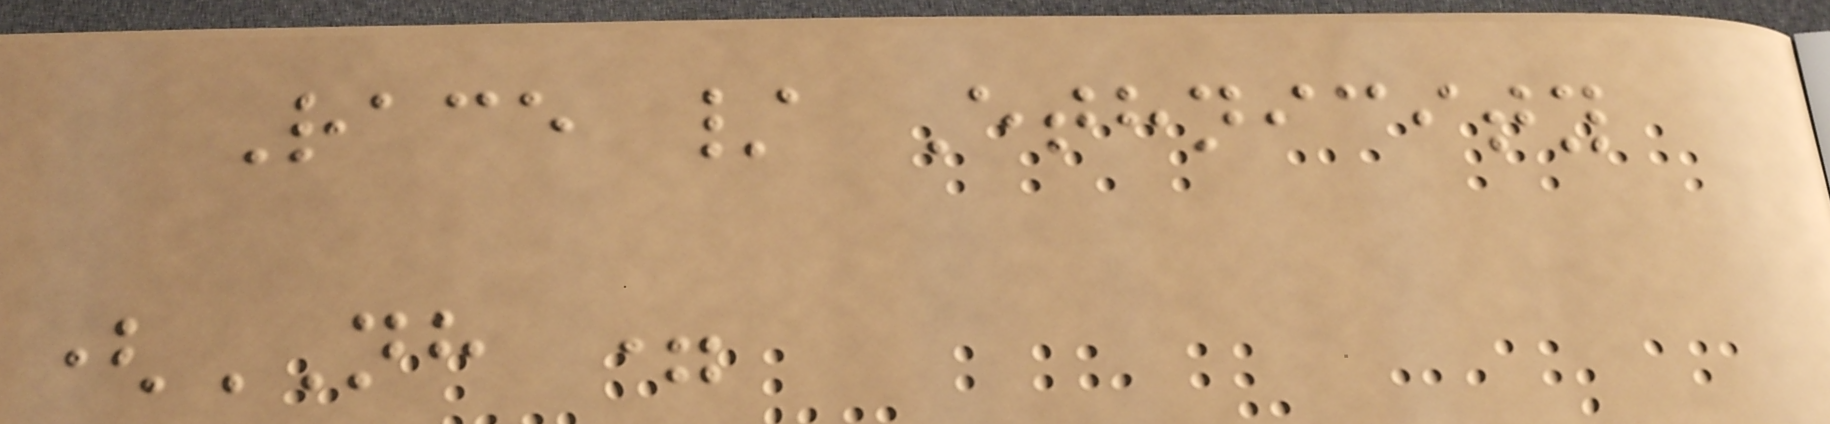Race / Ethnicity
(NH =
